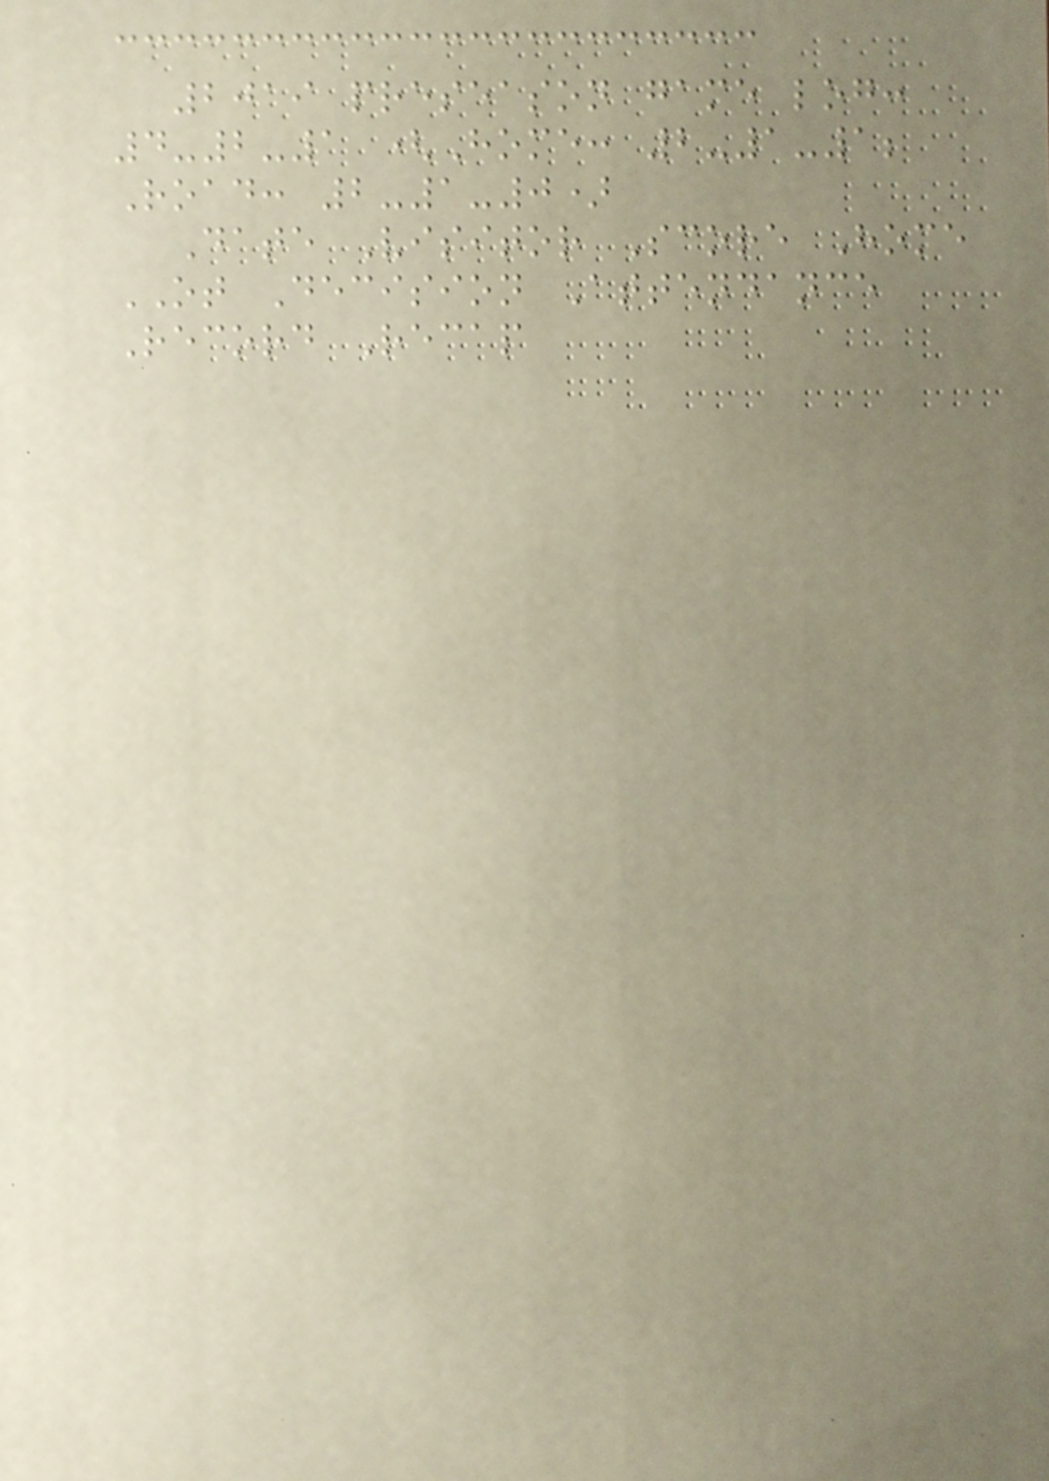2019 preseason game log:
4-2-1 (Home: 2-1-1;
Road: 2-1-0)
Date Visitor Score Home
OT Decision Attendance
Record Recap
